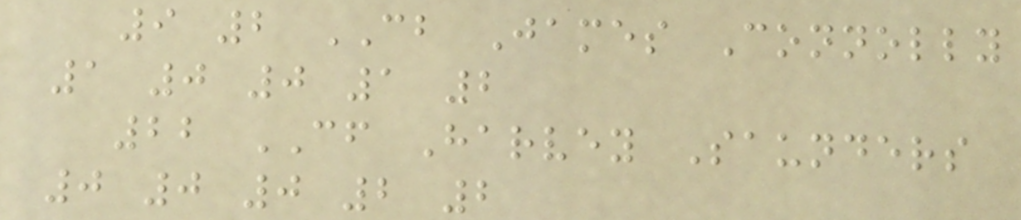9 2 CB James Connolly
1 0 0 1 2
22 CF Harvey Saunders
0 0 0 2 2
